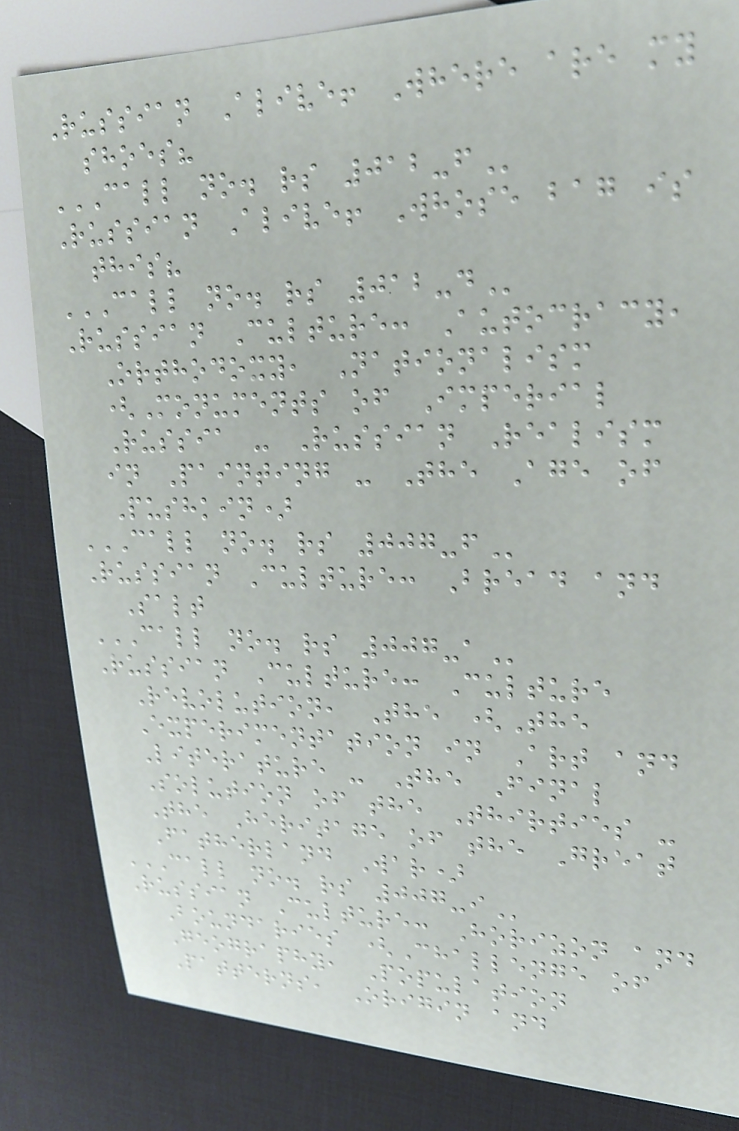Russian Alive! Where are my
shoes?
CALL NO. RS 012-F
Russian Alive! Whose bag is
this?
CALL NO. RS 012-D
Russian Culture: Autocracy,
Orthodoxy, Nationalism
(Monuments of Imperial
Russia - Russian Realism
in Painting - The Age of
Pushkin)
CALL NO. RS 007-F
Russian Culture: Bread and
Salt
CALL NO. RS 007-A
Russian Culture: Culture
Revolution, The (The
Experimentation in Art and
Literature - The Final
Solution of the Thirties -
The Heritage of the Great
Fatherland War)
CALL NO. RS 007-I
Russian Culture: Horizon and
Boundaries (Challenge of
Geography, Population
Patterns, Origin and
